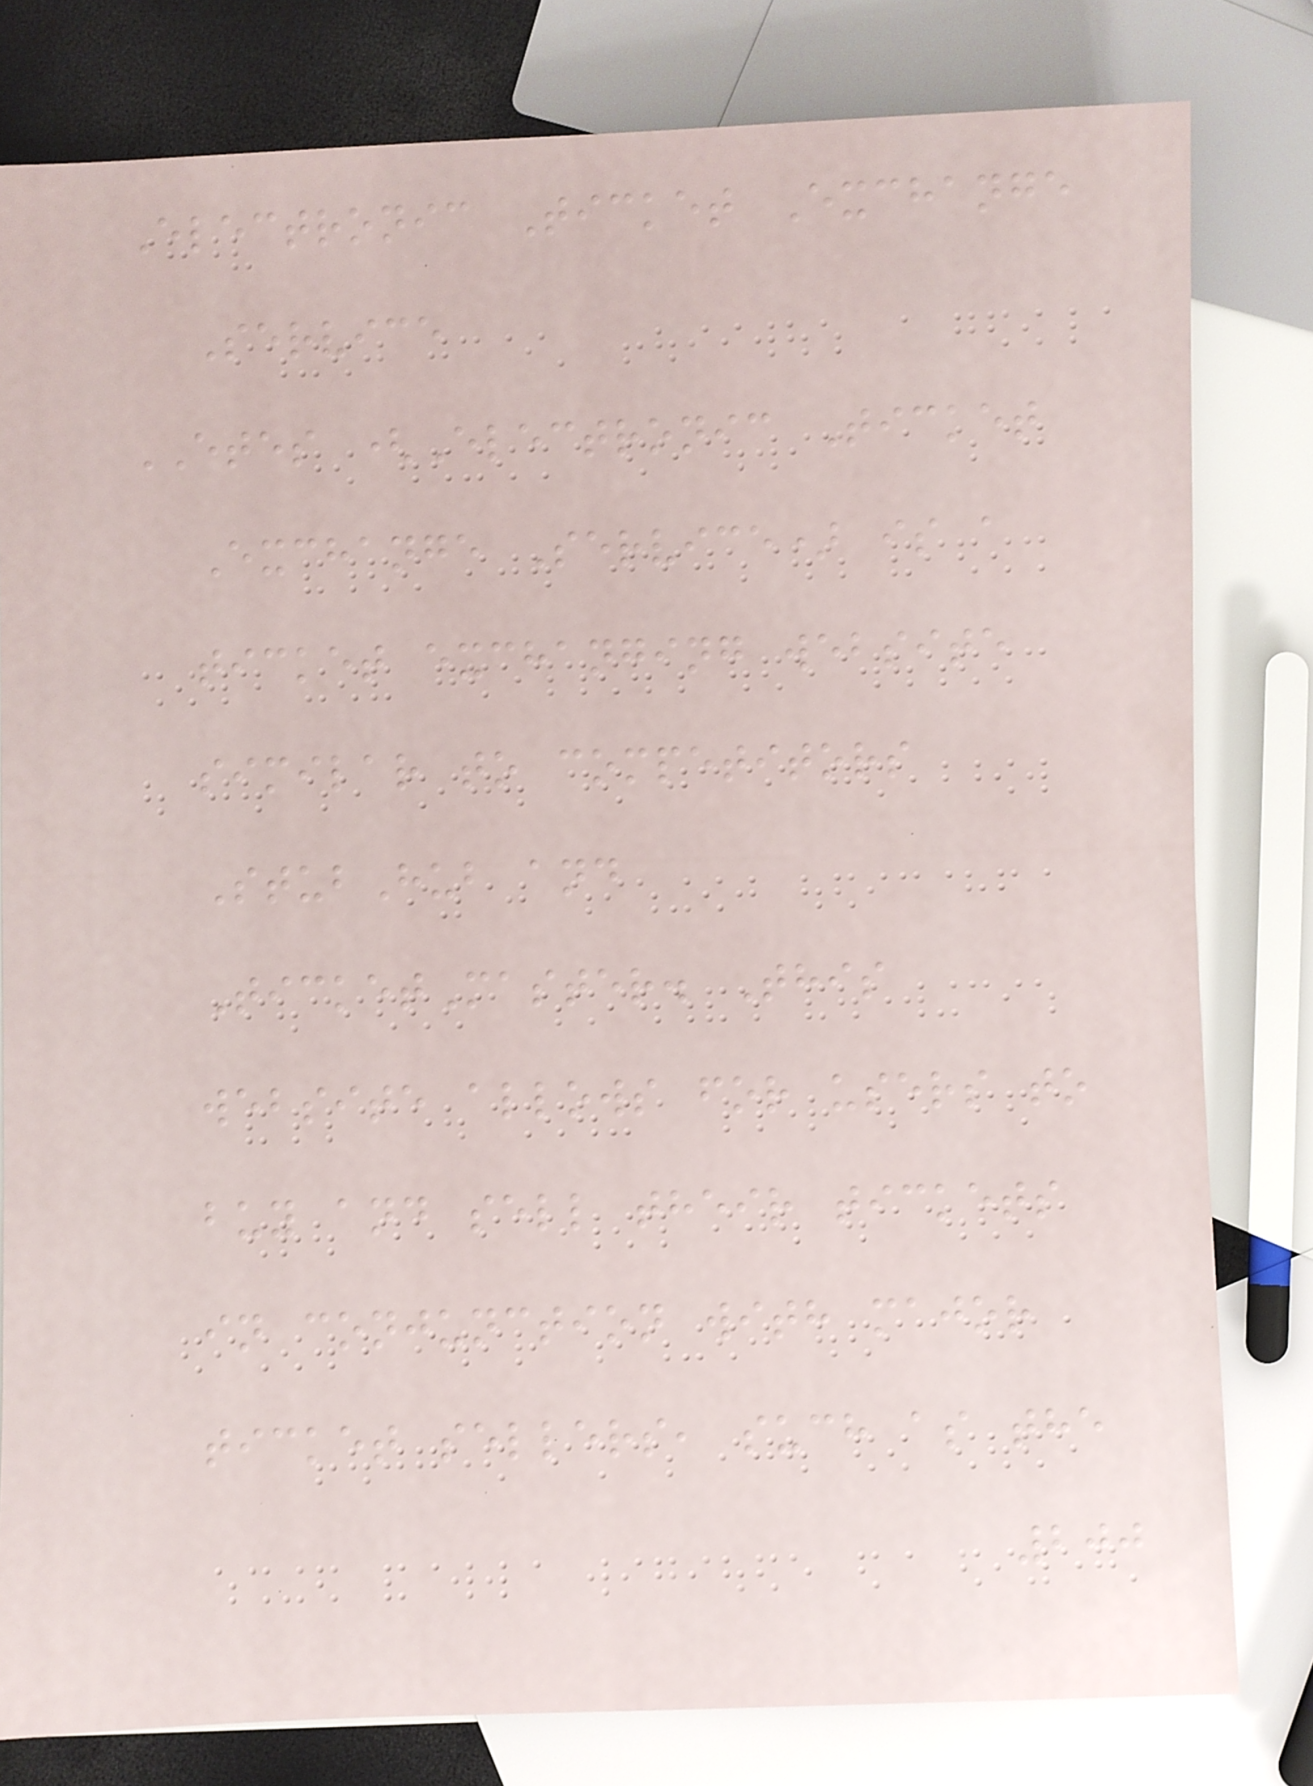Electronic Ticket Exchange
Service
ETES (Electronic Ticket
Exchange Service) is a
ticket exchanging website
similar to competitors
StubHub and
TicketMaster. This
website allows for users to
buy and sell their tickets
in conjunction with major
ticket sellers, such as the
200
